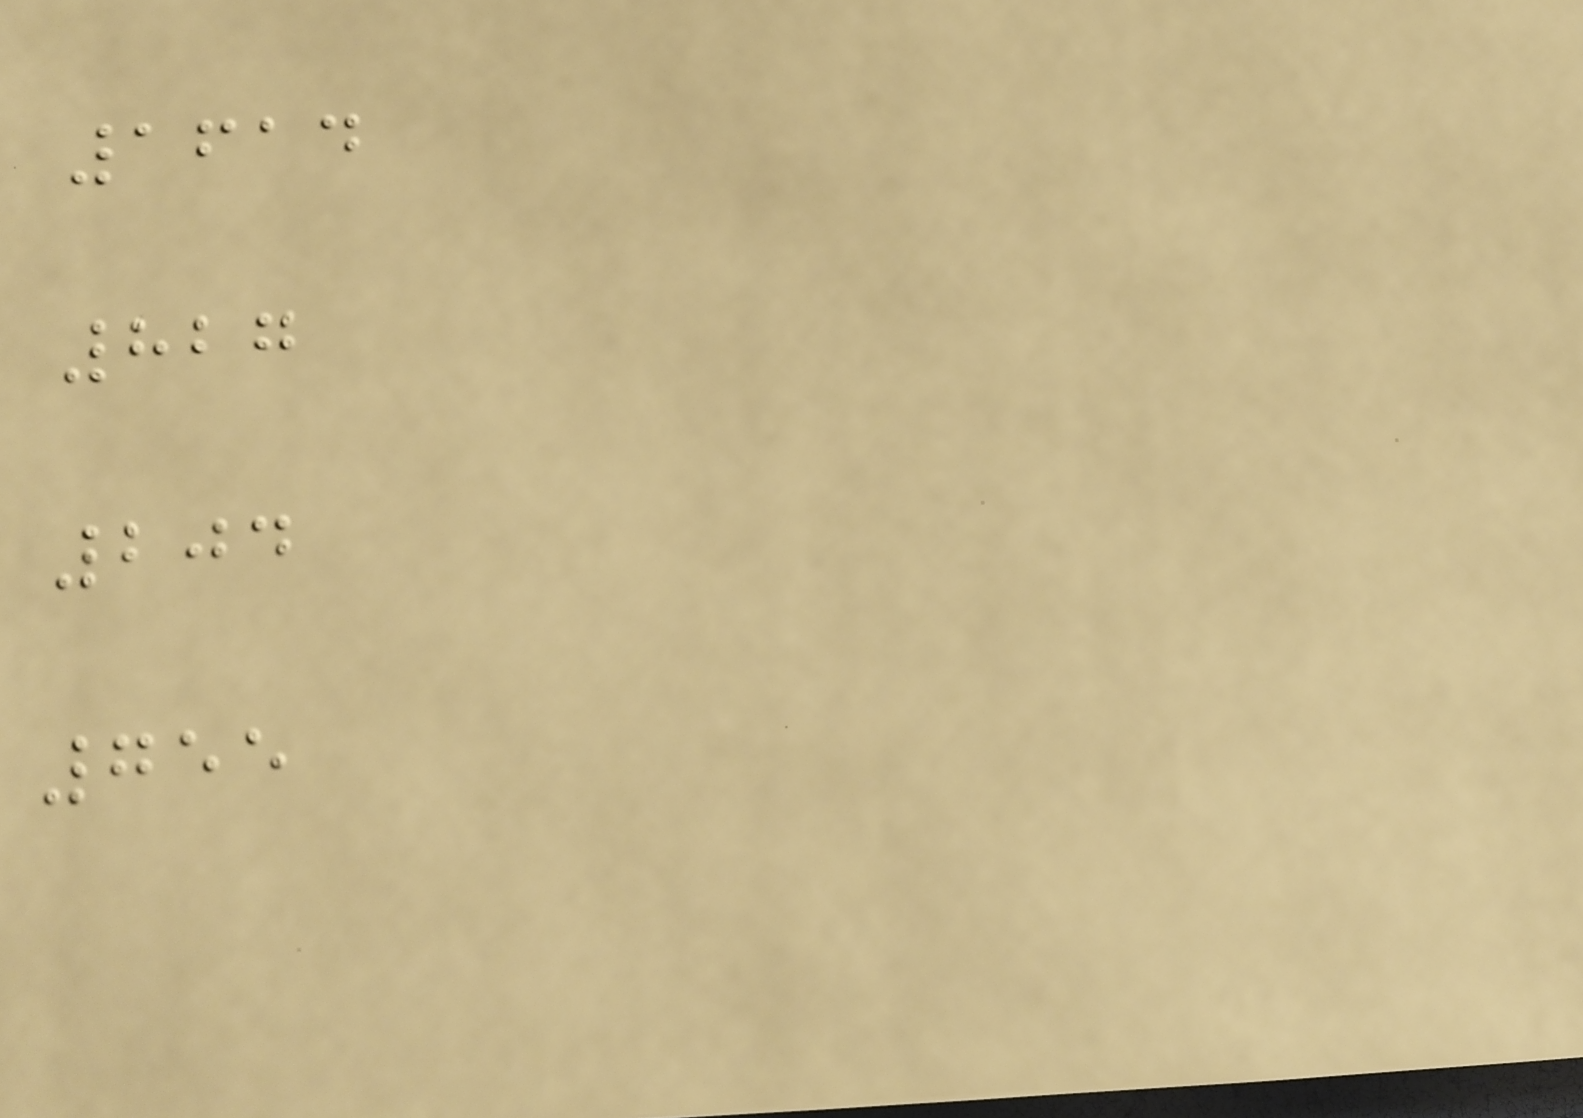1614
827
204
755
